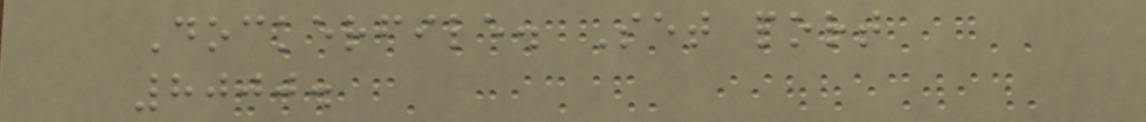Dockerfile. Set port
8000.
